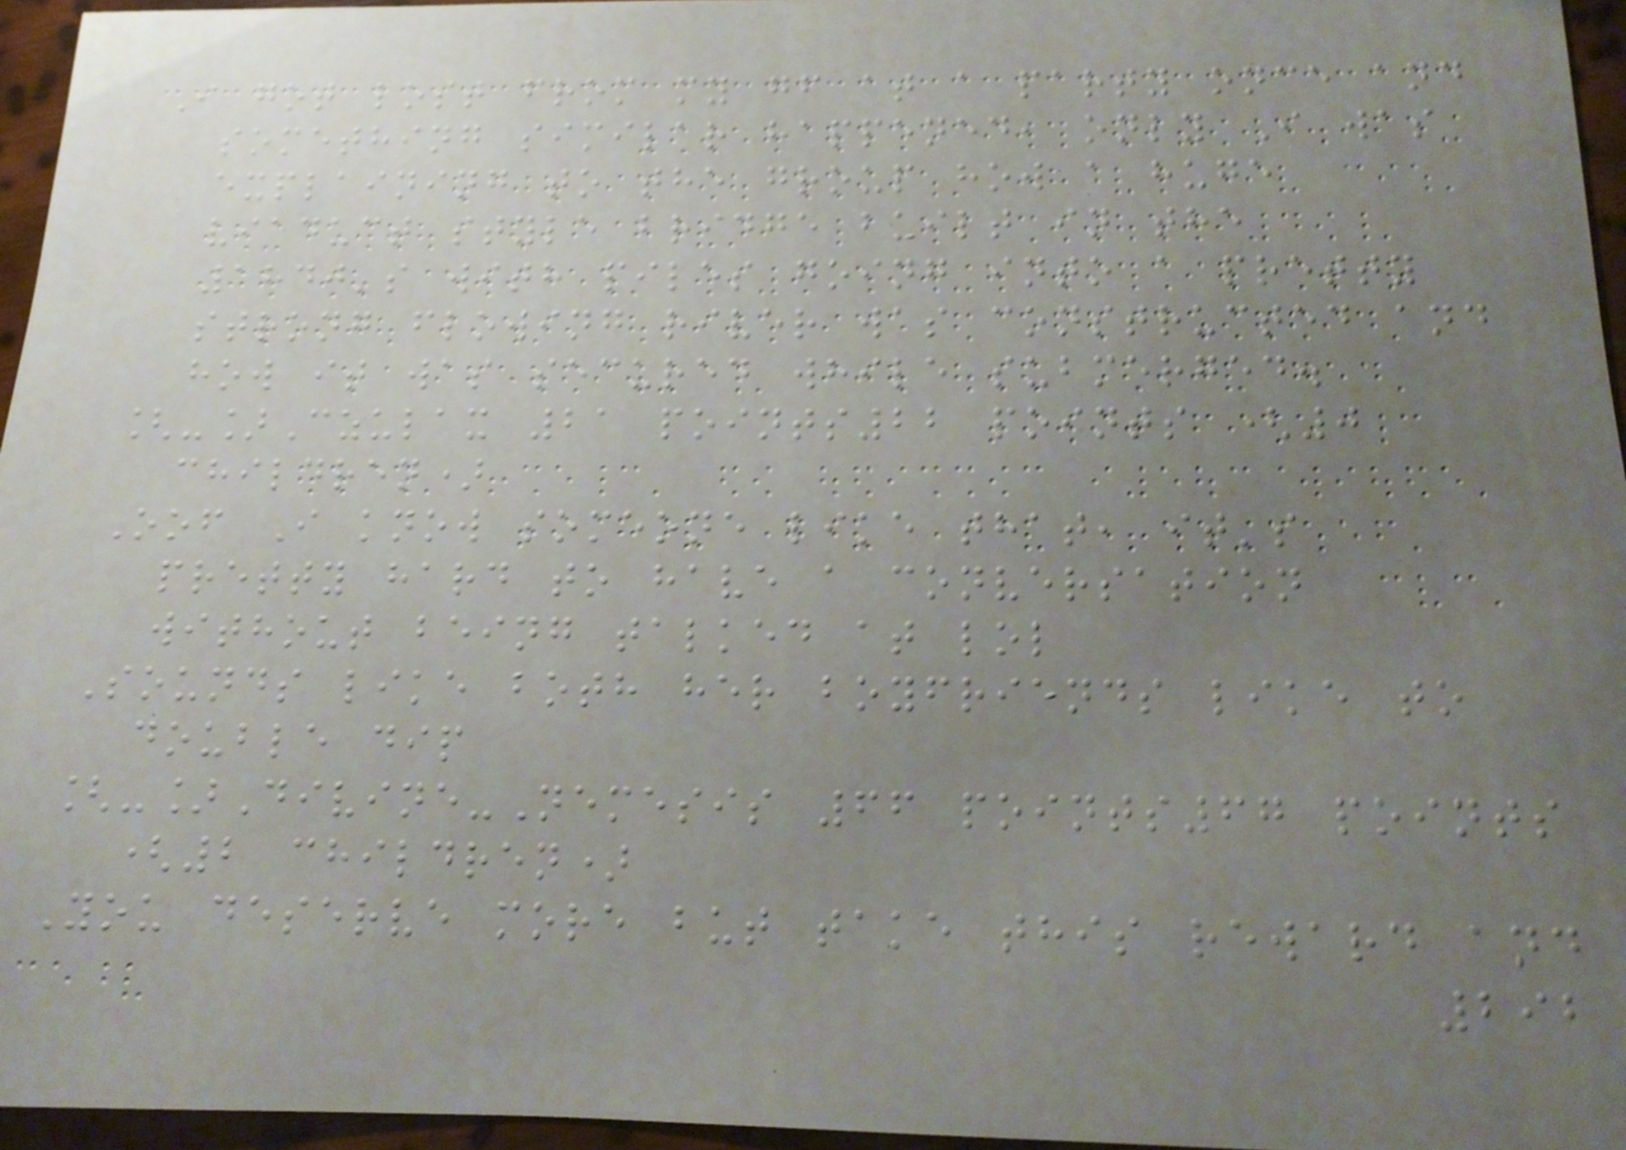I got lost from my gf at a party once and
something similar happened, only I was
explaining to the group how a huge
viaduct style bridge built in the
1840's with piles going into a pretty
strong flowing river was constructed and
how it was secured while submerged.
[-]Czulax 21 points22 points (0
children)
Oof I know someone like that, it's
pretty hard to have a conversation
without being talked at lol
Sounds like both her boyfriends like to
double dip
[-]Divine-Nemesis 66 points67 points
(2 children)
You deserve more but take this reward and
292
